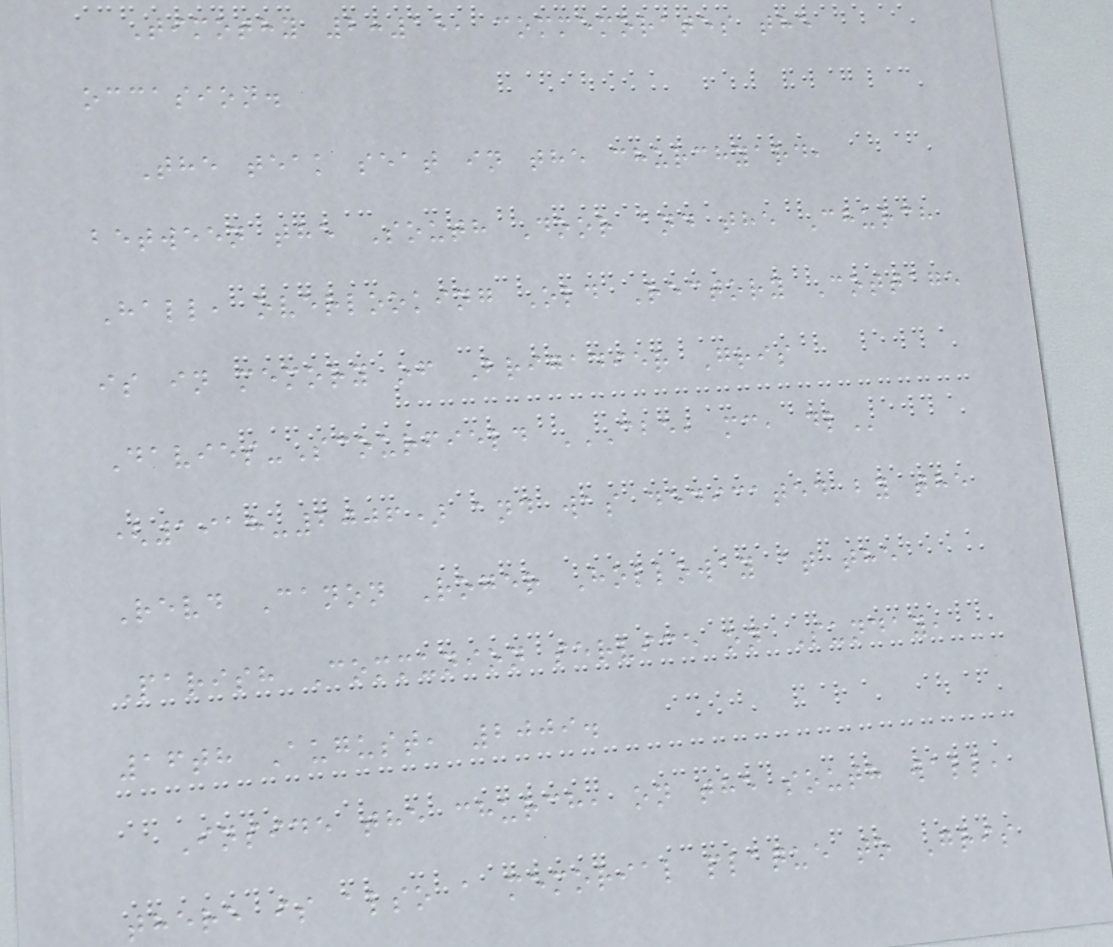Timothy 2:15, commemorates the
occasion.
The teak seat in the churchyard,
between the South Door and the Church
Hall, overlooking Old Rectory Cottage
is in memory of Brigadier Gris
Davies-Scourfield CBE, MC, DL
(1918-2006) and was dedicated by the
Revd Canon Roger Holloway at the
Parish Communion service on Sunday,
16th August, 2009.
Inside the church, on the south wall,
there is also a memorial plaque to Gris
